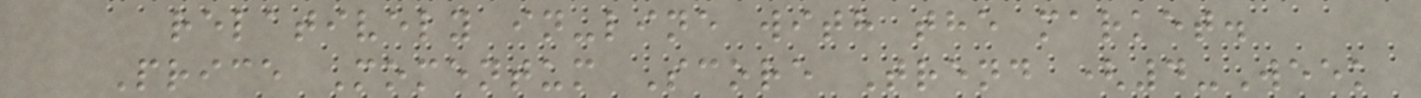relatively in-line with the market.
Price Momentum Score Trend (4-Week
